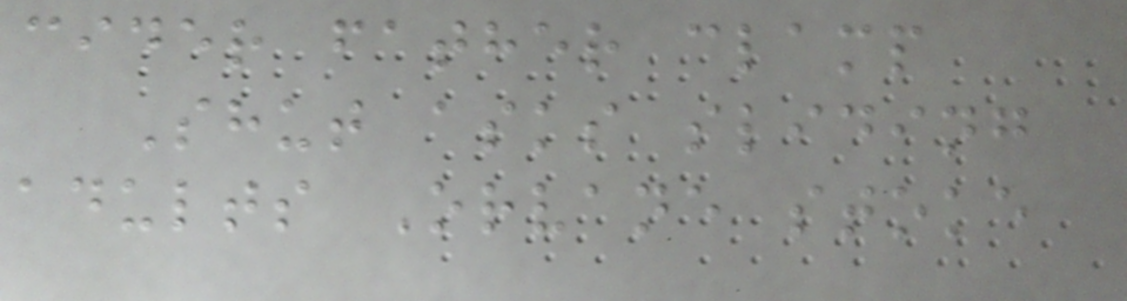cider father clamp
Shut asks sliding
adults Orvane stoke
